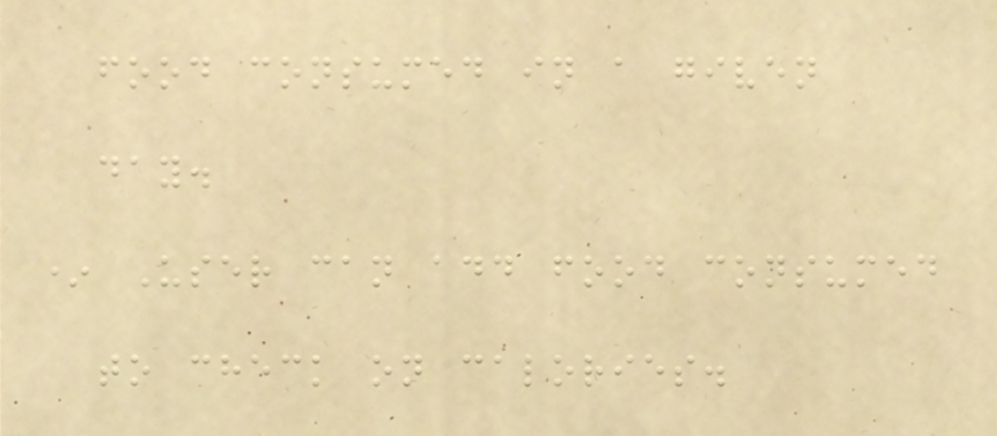food consumed in a given
day.
* User can add food consumed
to check on calories.
